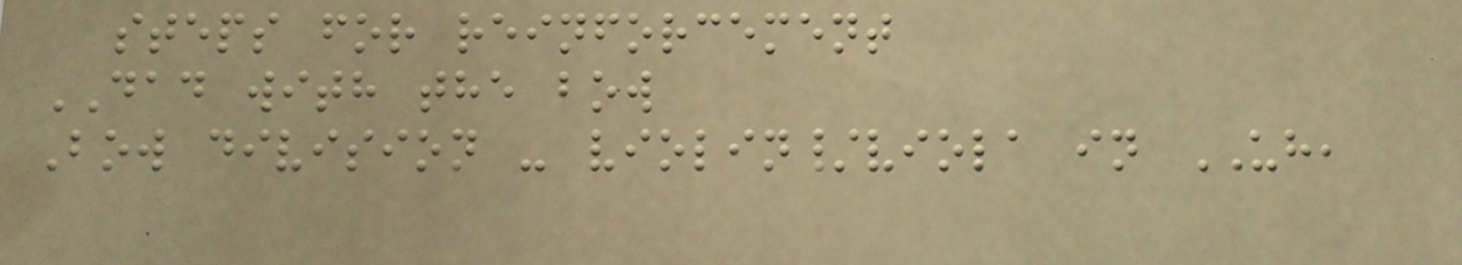steps for reinforcement
DAD with the bow
Bow division - violin/viola in UH,
